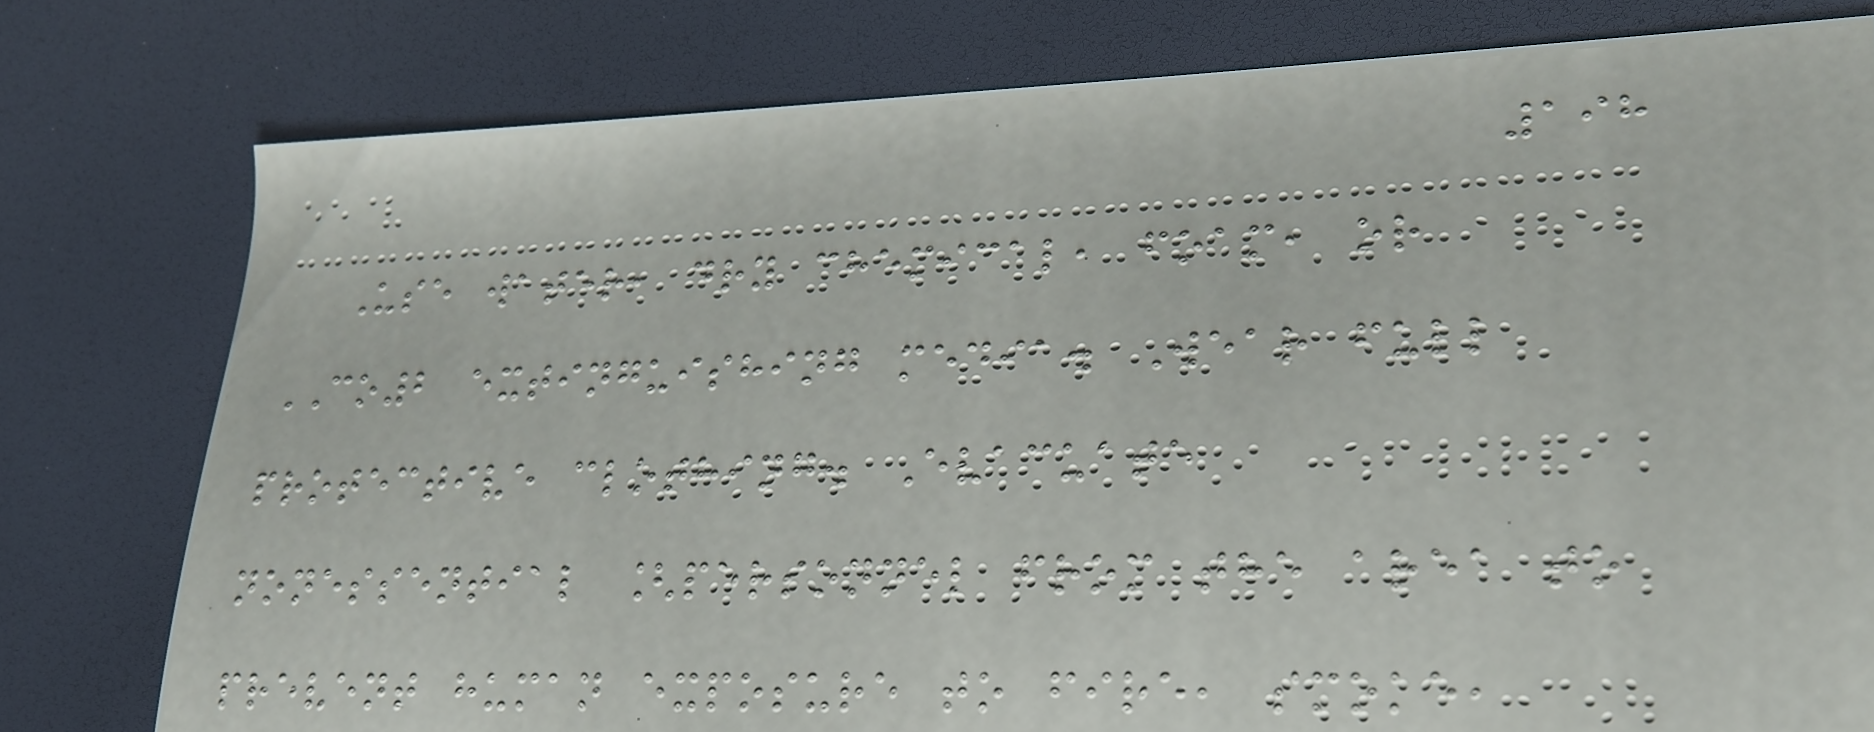198
Use water, dry chemical, foam, or
CO2 extinguishing media. Wear full
protective clothing. Evacuate
nonessential [personnel from the area to
prevent human exposure to fire, smoke,
